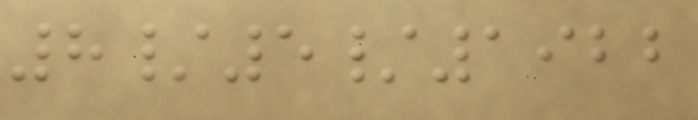8/5/1922
